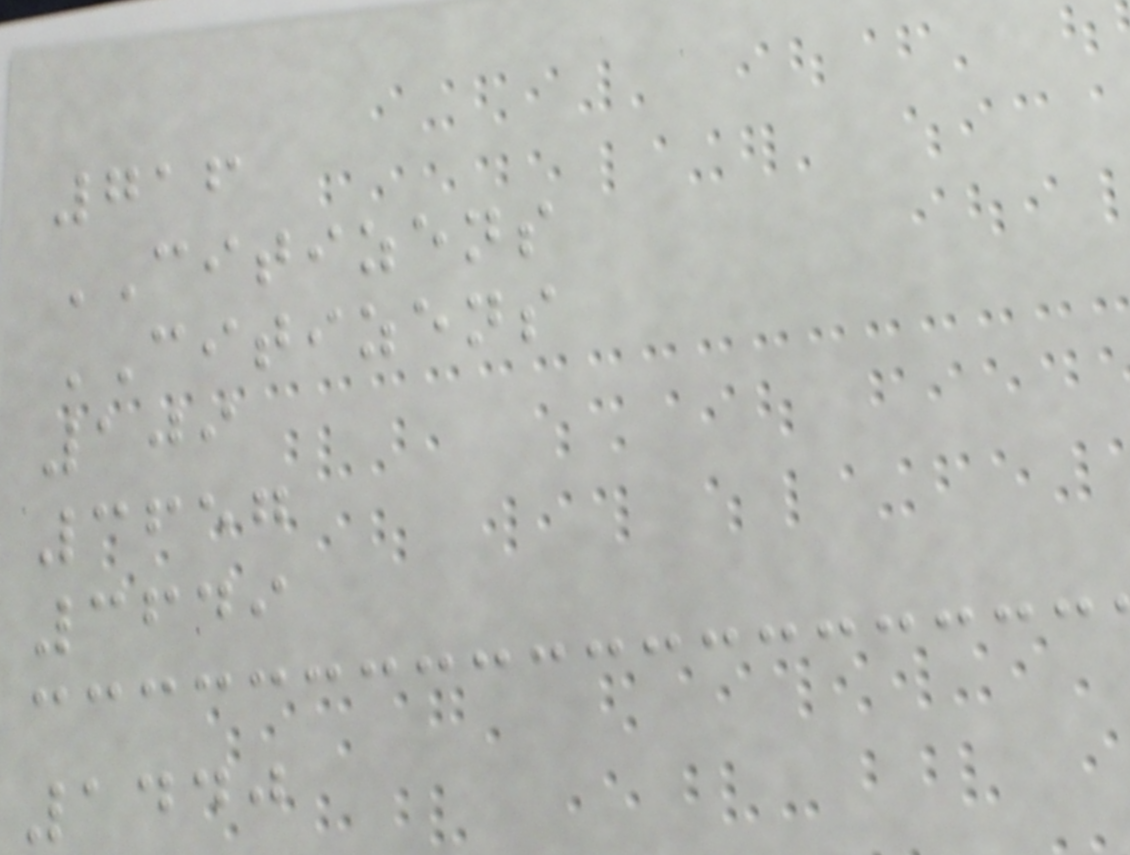716
CITIZENS
CITIZENS
109
3657
3649
1440
